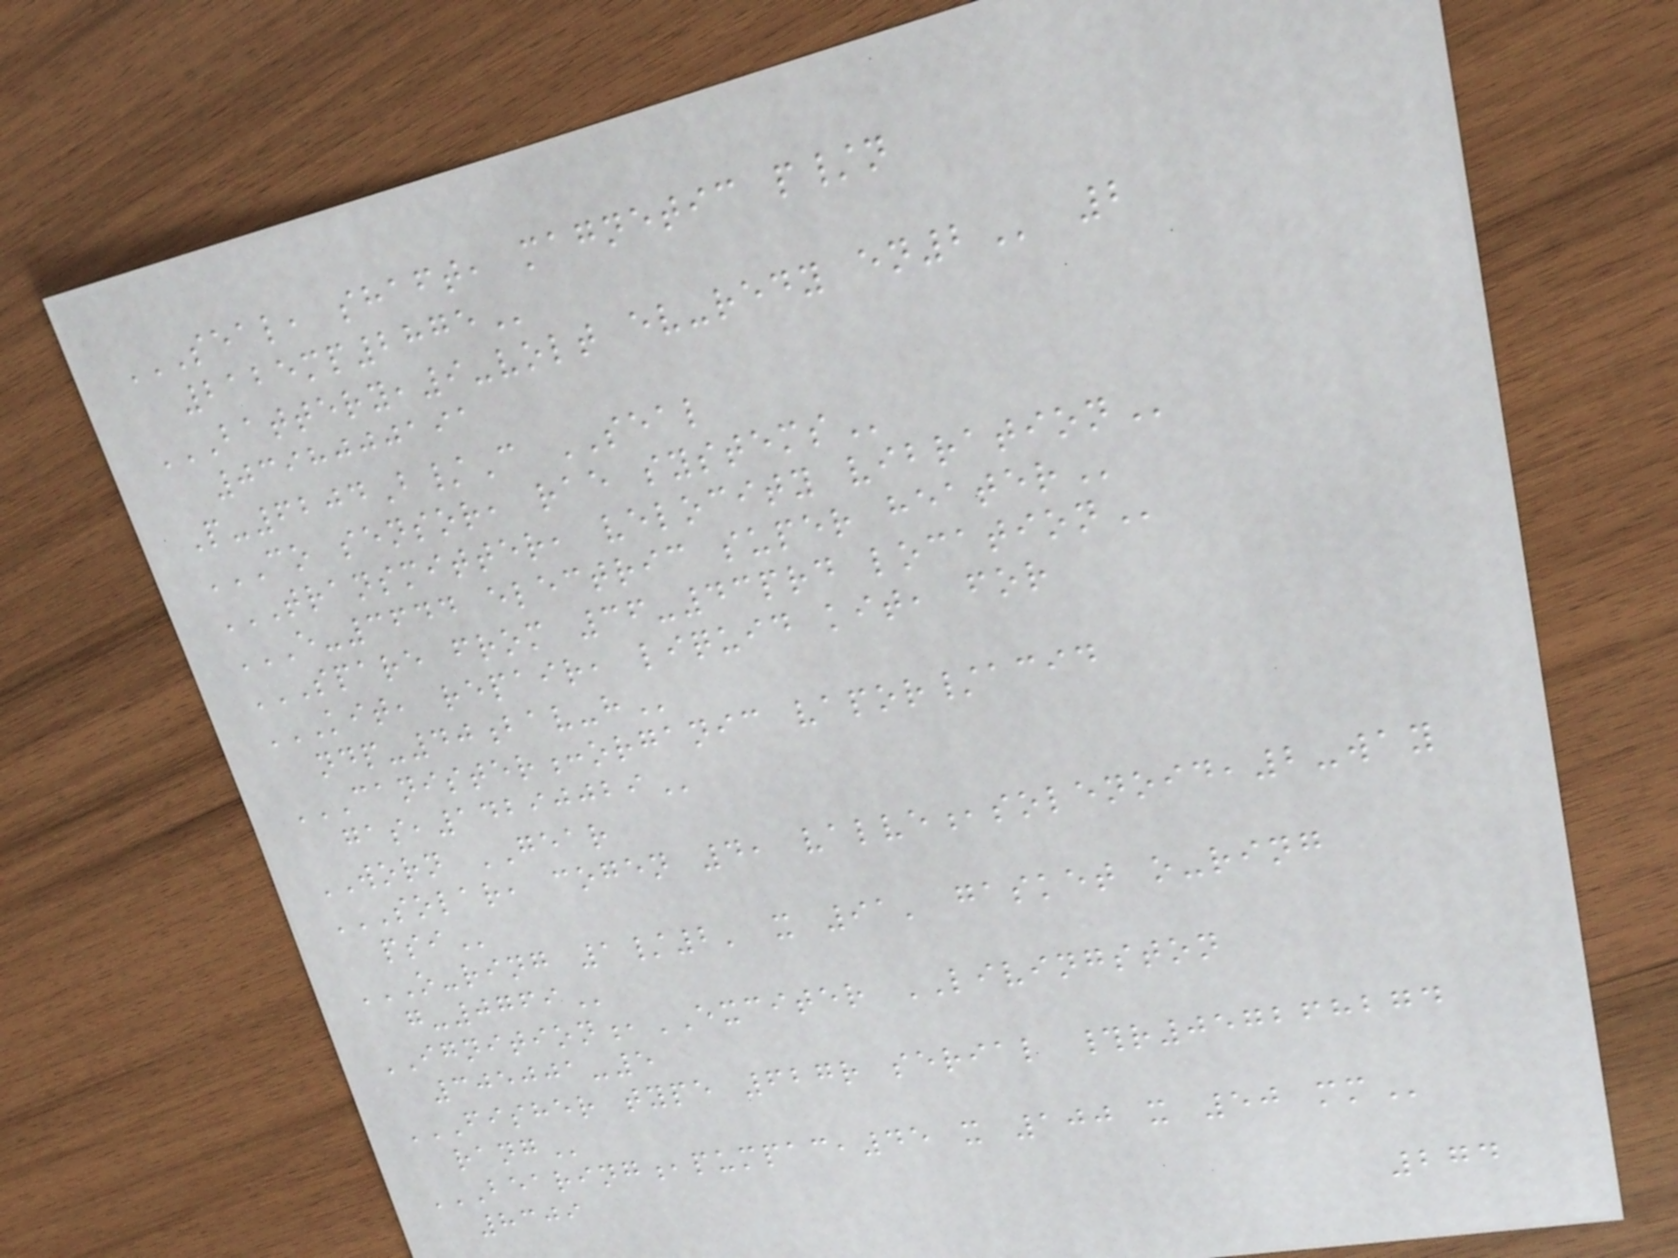SEAL, SHAFT, MAGNETIC P/N
2125MP2875
BATTERY,9-VOLT EV-REDY EN2 2
0398000191
P-6204B/C SEAL
CO SENSOR, RAE SYSTEMS
TRANSMITTER, VELOCITY VIBRATION
E-3644 ELECTRIC SUPER HEATER
SPARE FROM 36-43PRD LOCATION
KIT, REPAIR, LIQUID KIT, FOR
NDP-40BAV-H
CANISTER:ORGANIC VAPOR/ACID
GAS,14290029
WORN GEAR
SOLAR, COGEN 4, VALVE,SOLENOID,2-WAY
PSI
O-RING 1/2' X 91' GASKET O-RING
G-0769
IGNITION,EXCITER LIVINGSTON
305001-5
FISHER TYPE 627R SERIAL #R057268274
RANG
BEARING,PUMPAC,45 X 100 X 50 MM
8309
274
